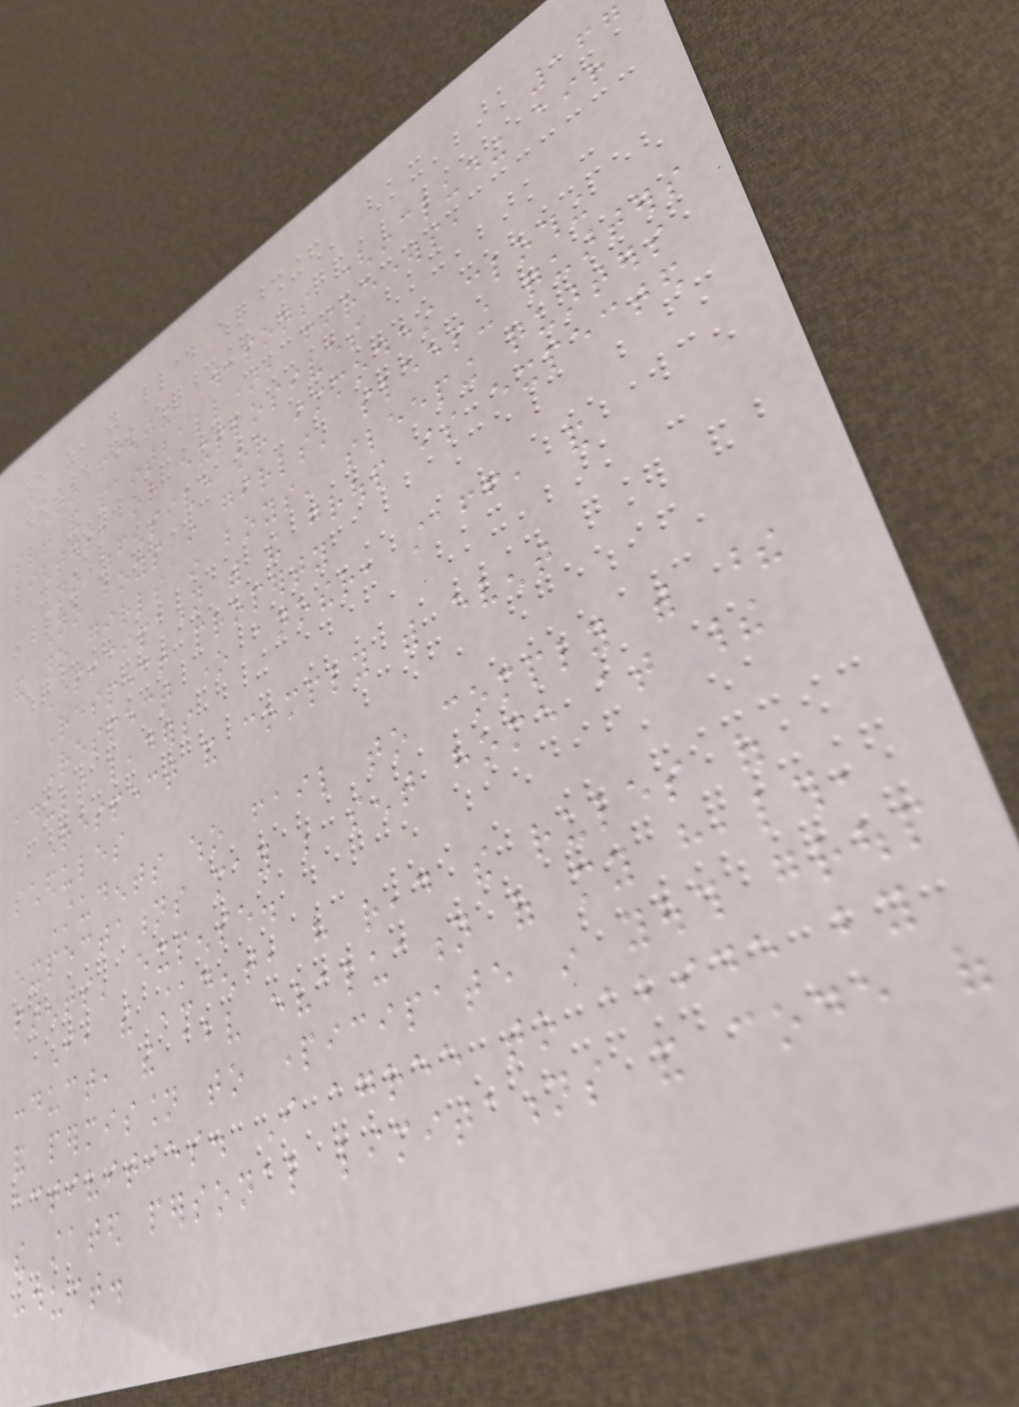167
No fighting, weapons (including air
soft and paintball), fireworks,
lighters, or explosives
No offensive or immodest clothing
No boys in girls' sleeping quarters
and no girls in boys' sleeping quarters
Participation with the group is expected
Respect property
Respect one another, staff, and
adult leaders
Respect and comply with event
schedules
Students who fail to comply with these
expectations may be sent home at their
parents' expense.
I, the student, have read the rules of
conduct, the above evaluation of my health,
and permission to participate in youth group
activities. I agree to abide by
the stated personal limitations and code of
conduct.
